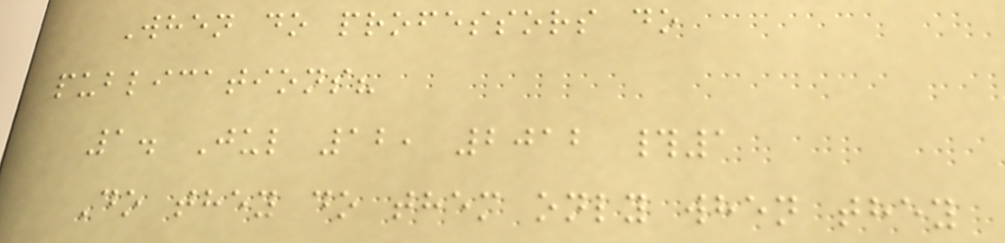When do professors do
publications?
1. Jul 12, 2012 #1
Do they do them only when they
